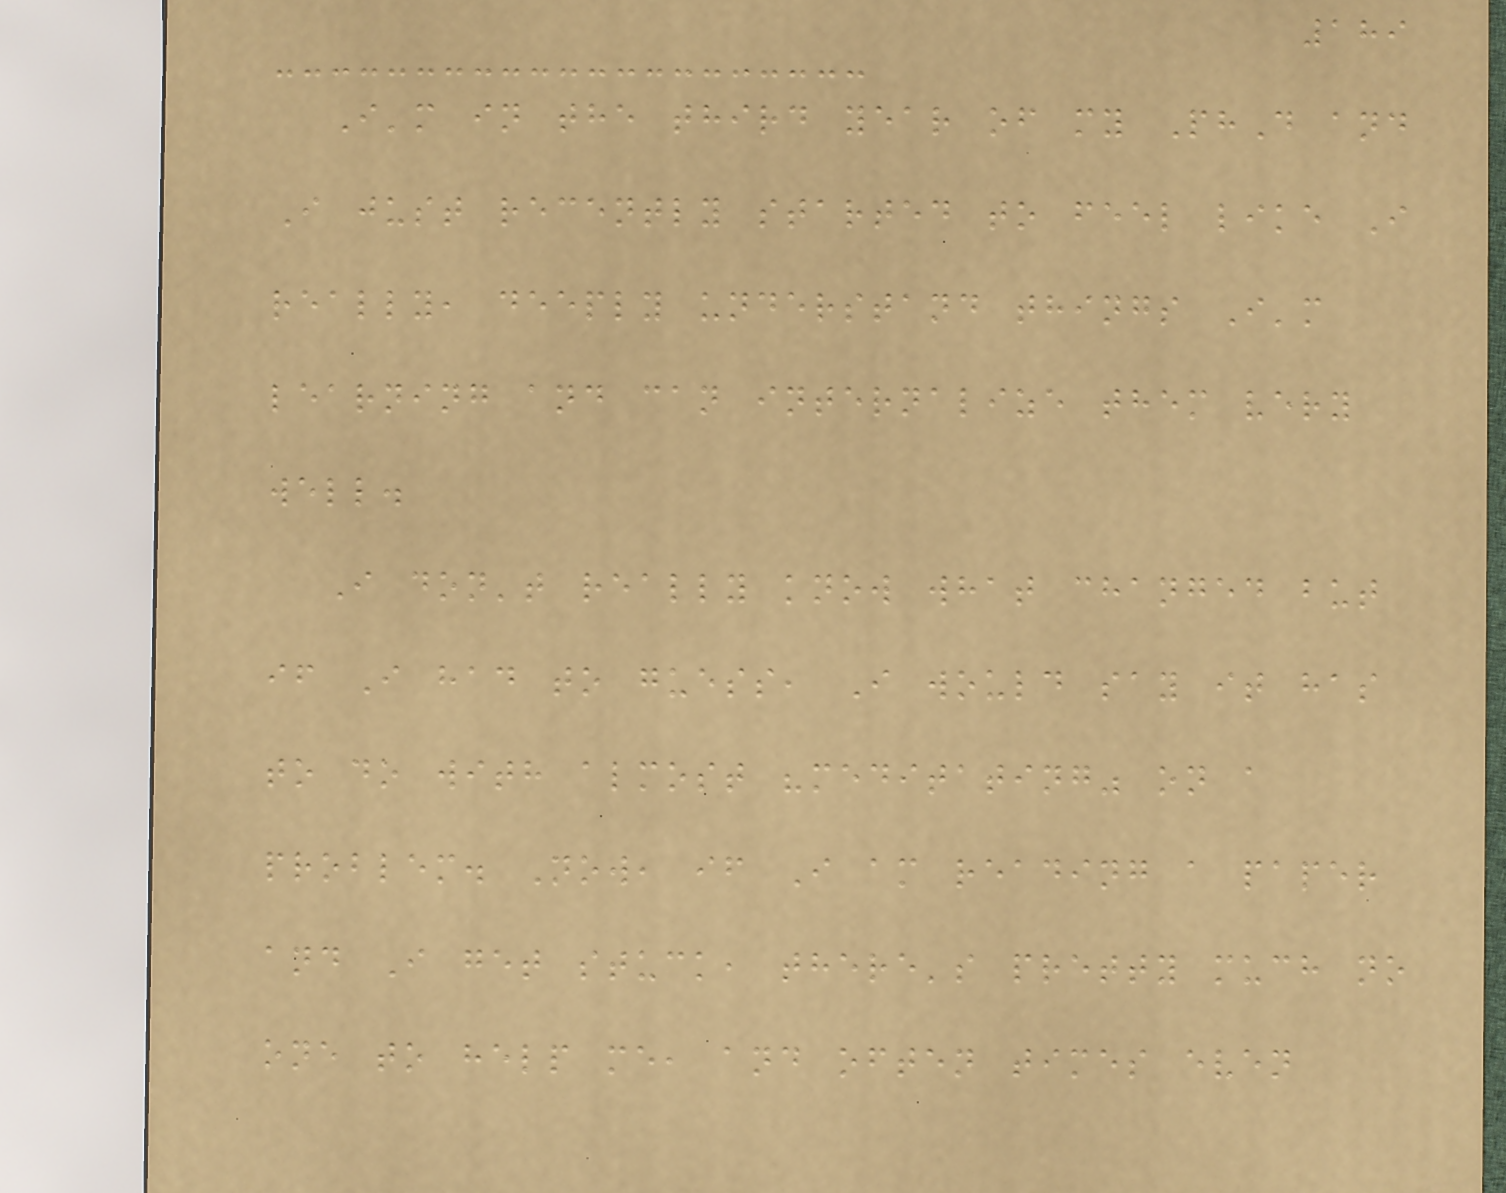189
I'm in the third year of my PhD and
I just recently started to feel like I
really, deeply understand things I'm
learning and can internalize them very
well.
I don't really know what changed but
if I had to guess, I would say it has
to do with almost "meditating" on a
problem. Now, if I am reading a paper
and I get stuck, there's pretty much no
one to help me, and often times even
